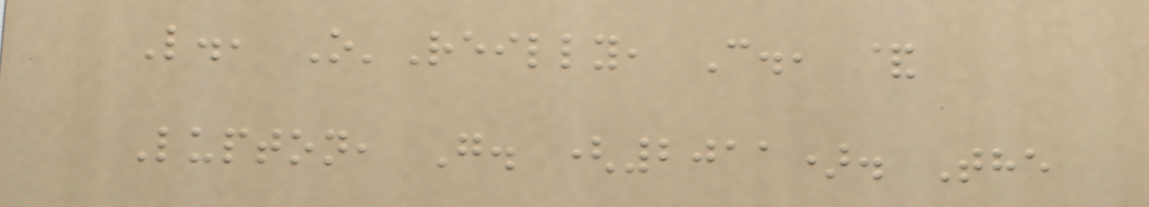L., O'Reilly, C., &
Lupton, G. (2011). The
